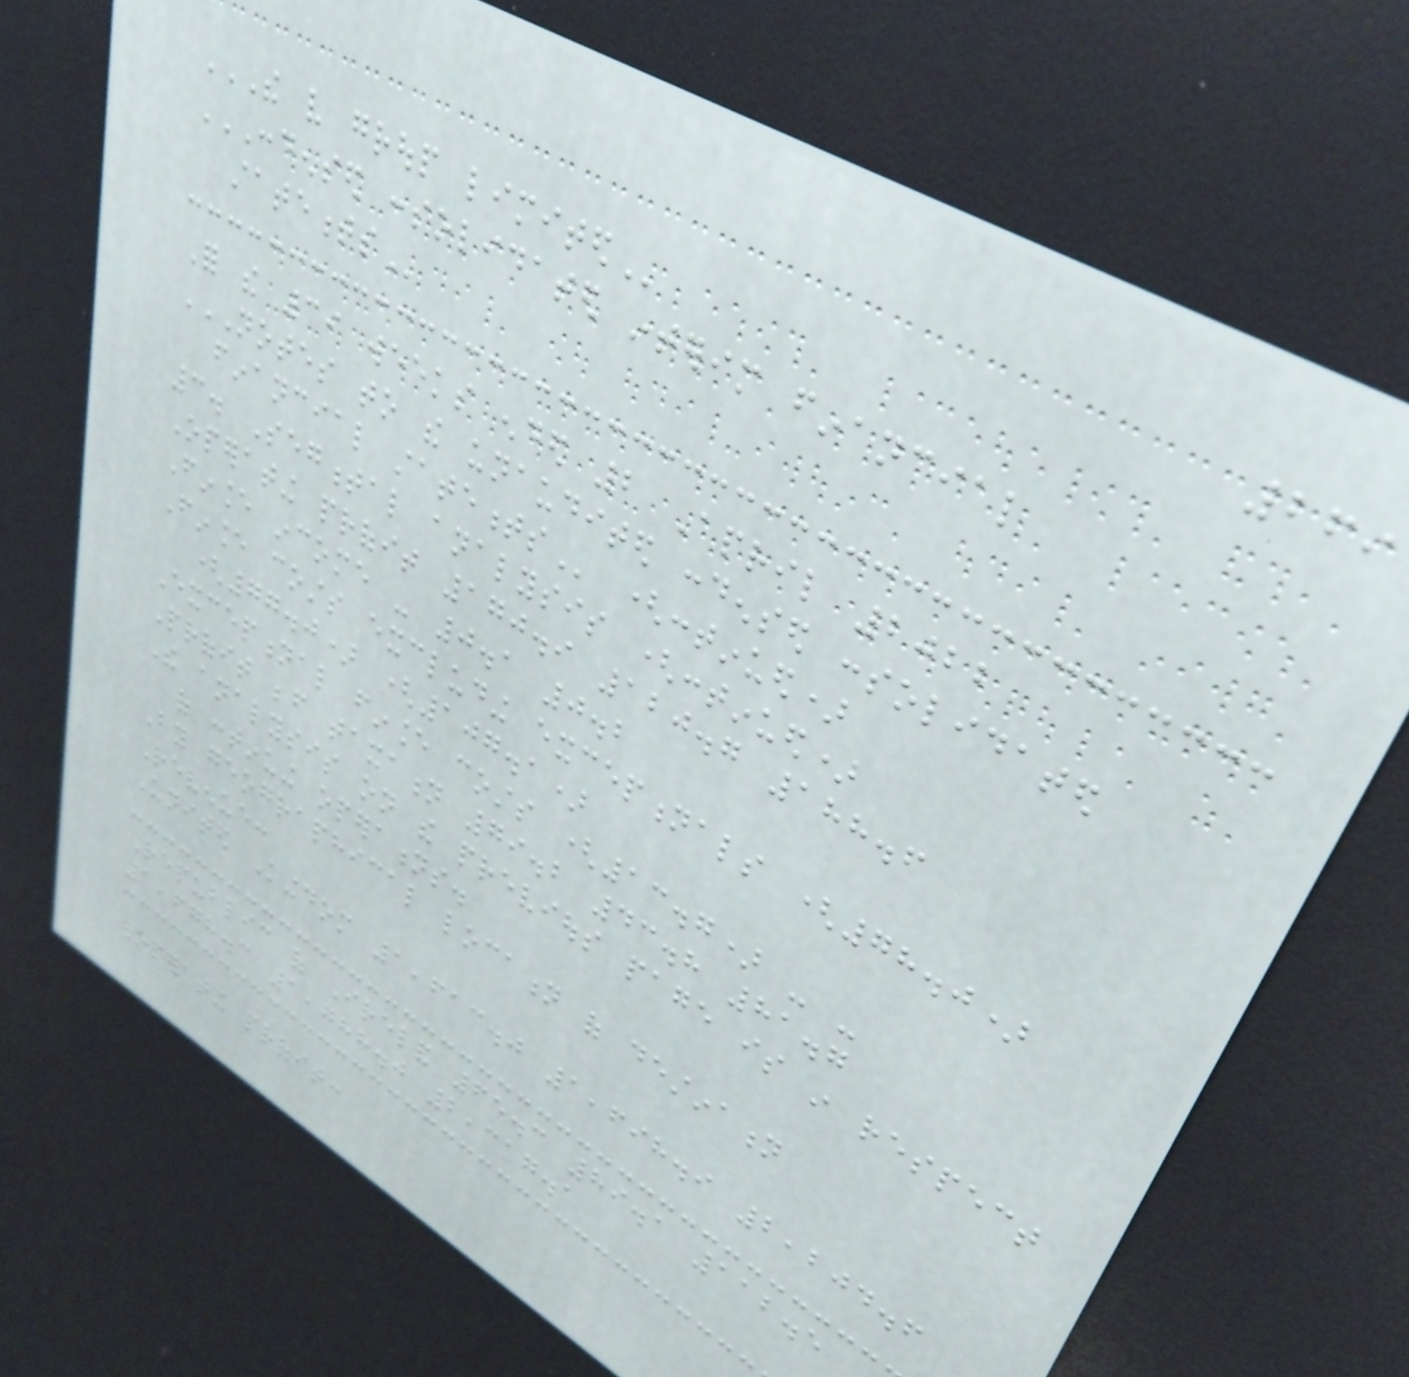269
THE VERY GROUP LIMITED
CONDENSED CONSOLIDATED INTERIM FINANCIAL
STATEMENTS
For the 39 weeks ended 2 April 2022
NOTES TO THE UNAUDITED CONDENSED CONSOLIDATED
FINANCIAL STATEMENTS (continued)
3. Segmental analysis (continued)
Operating profit 170.9 120.7 188.6
Finance income - 0.1 0.2
Finance costs excluding exceptionals (78.0)
(77.0) (107.1)
Exceptional finance costs (13.7) - -
Profit before taxation 79.2 43.8 81.7
The analysis on the previous page is in respect
of continuing operations.
By geographical location of destination
Revenue:
United Kingdom 1,613.0 1,698.9 2,204.6
Republic of Ireland 65.3 89.1 112.5
1,678.3 1,788.0 2,317.1
Operating profit:
